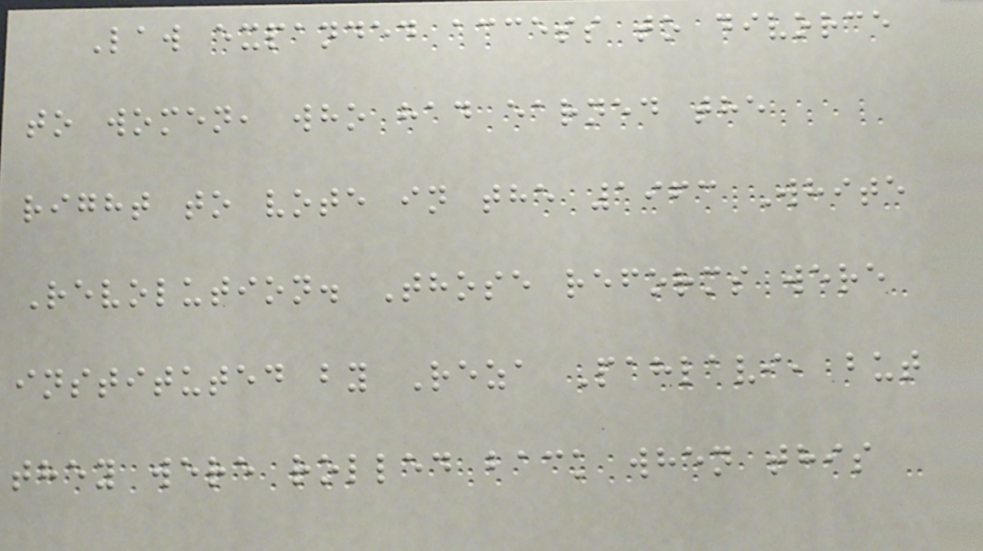Law expanded access to divorce
to women, who had earned the
right to vote in the 1963 White
Revolution. Those reforms were
instituted by Reza Pahlavi, but
they were rolled back when this
